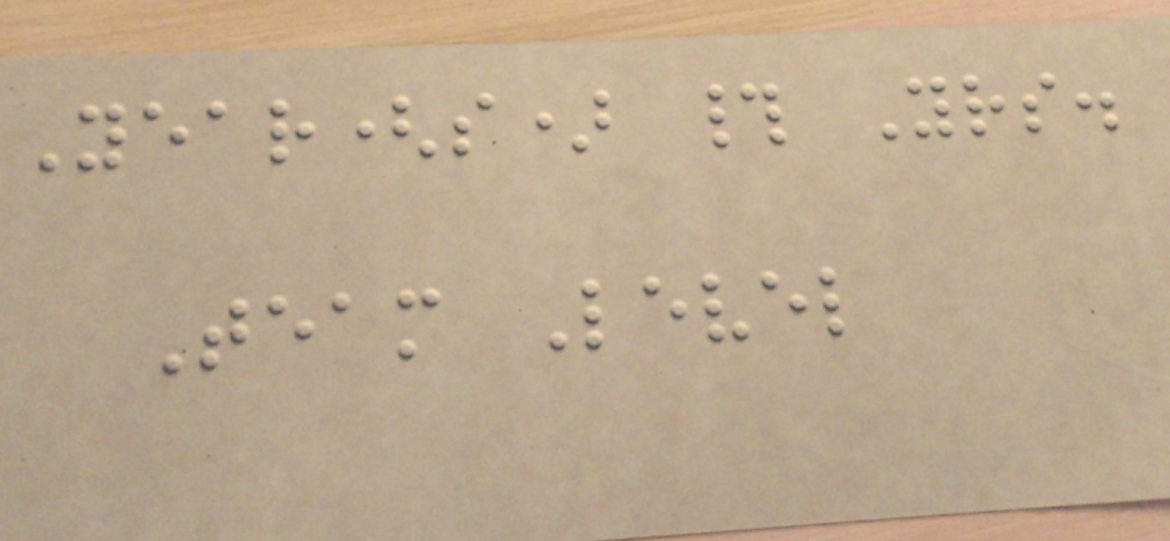Year(s) # Yrs.
Team Level
